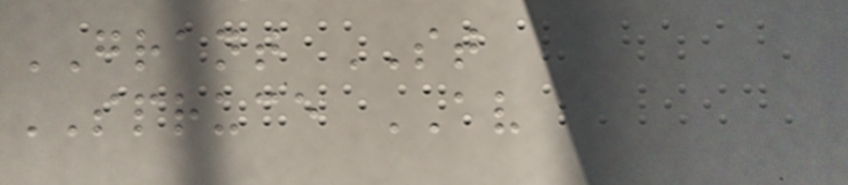GRANT ST
SPRUCE AV
